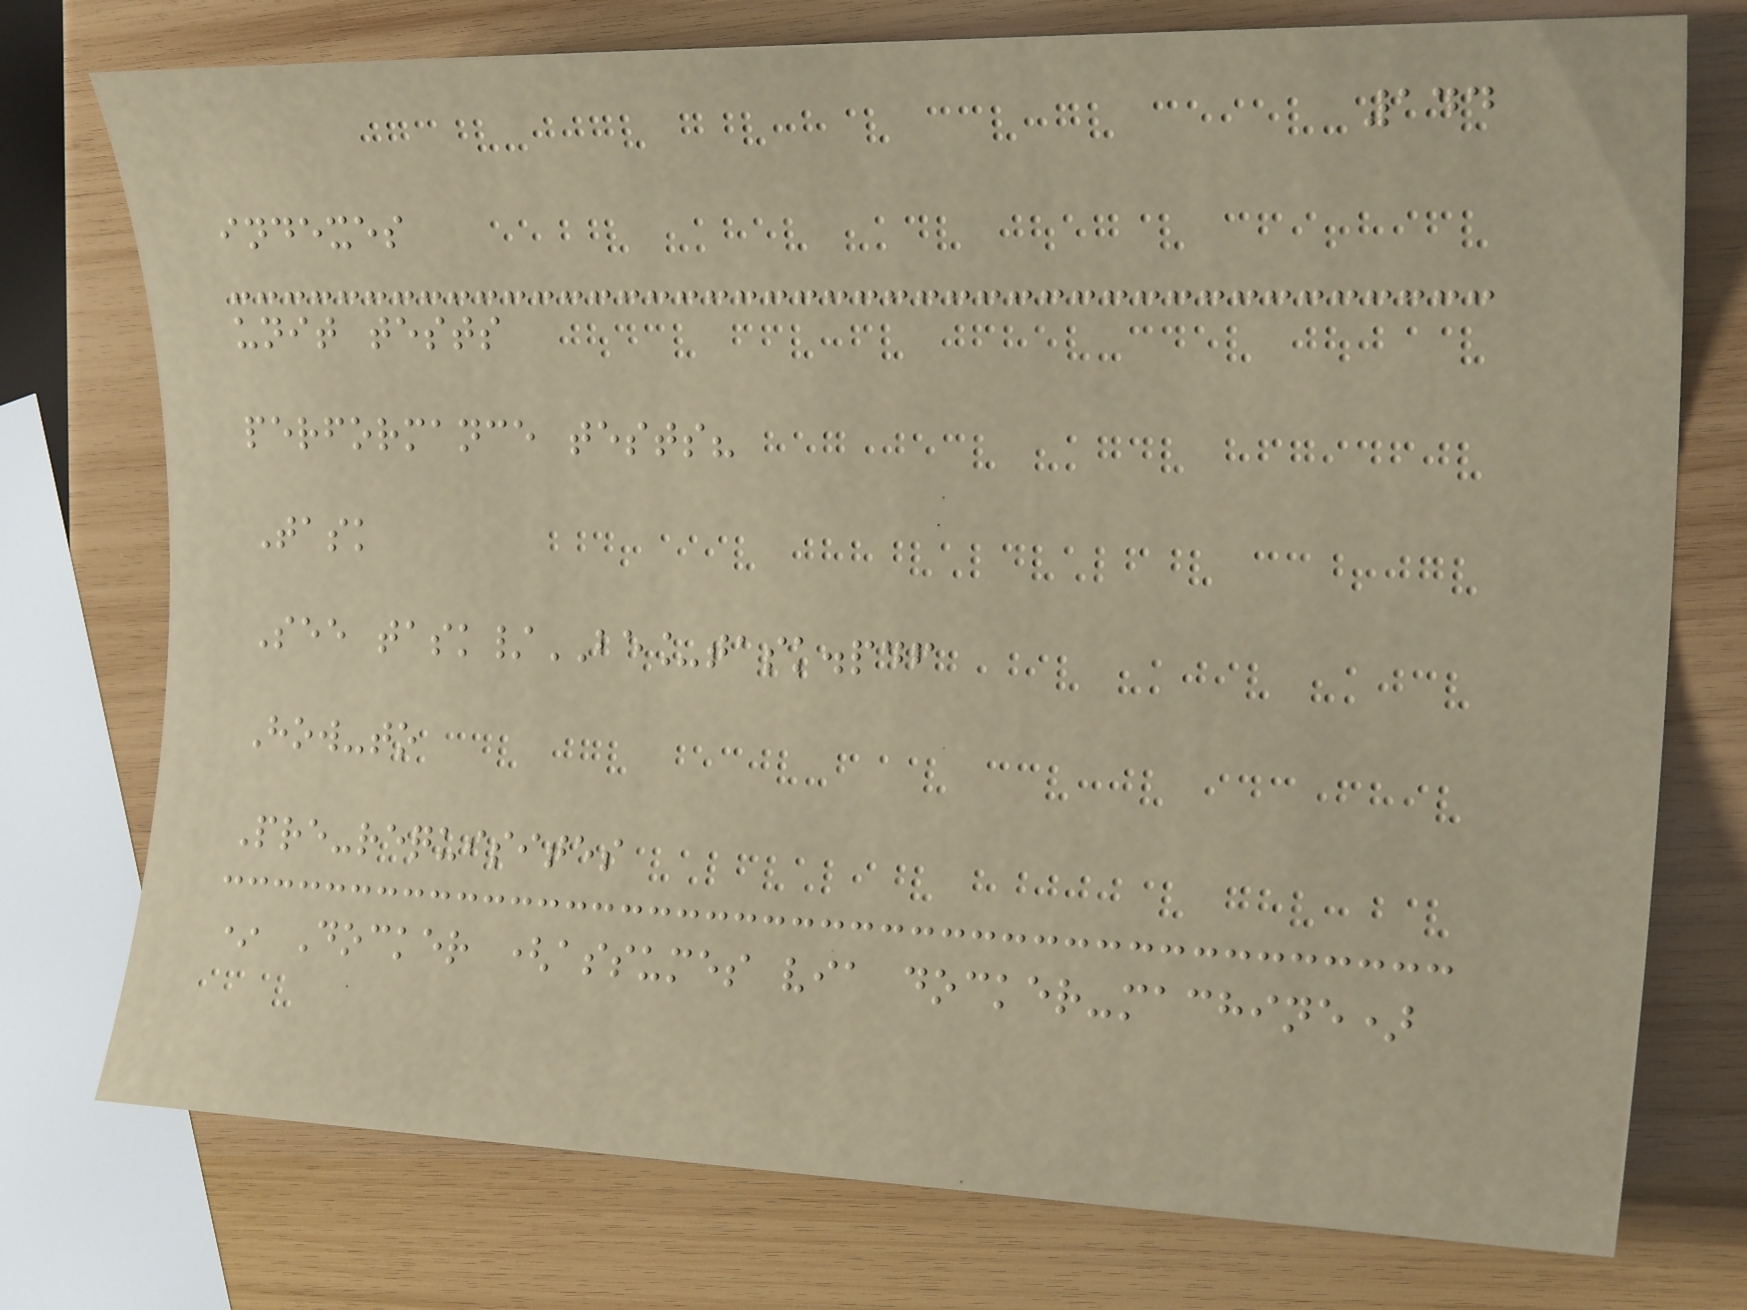144
indexes
unit tests
performance tests?
Task
See task/BE_task.pdf
How-to
Pre-requisites
* Docker (assumes via docker-machine)
